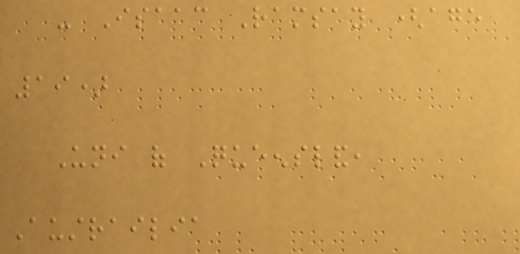- Isaac Ramsay (age
19)
Uni of Queensland,
Austrailia
